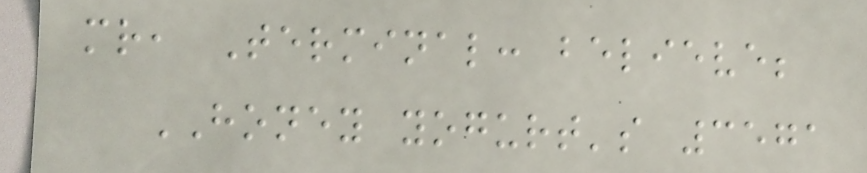mr, Terminal: believe;
HONEY yogurt's 3571
